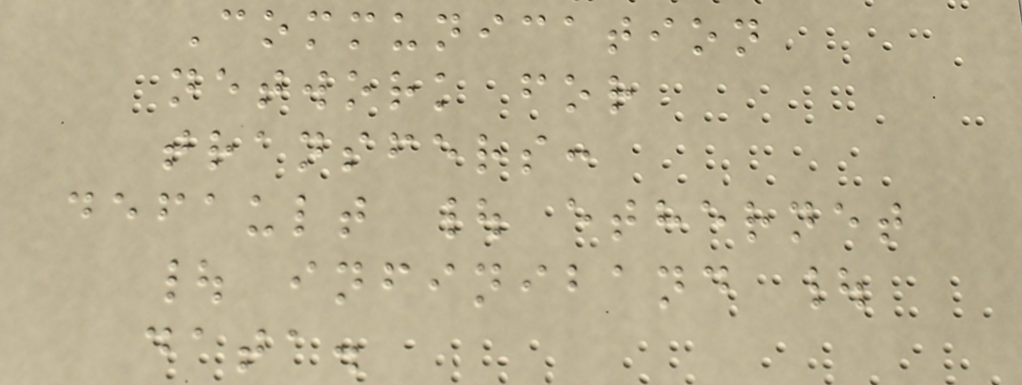Communication
network for
transfers:
default | ethernet
| infiniband |
data.
